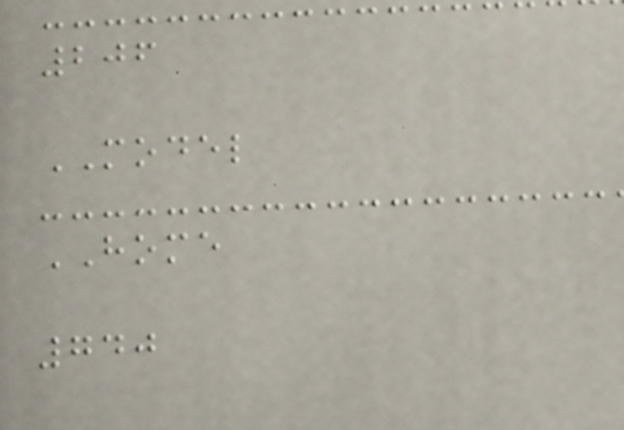206
MODEL
HOME
740
